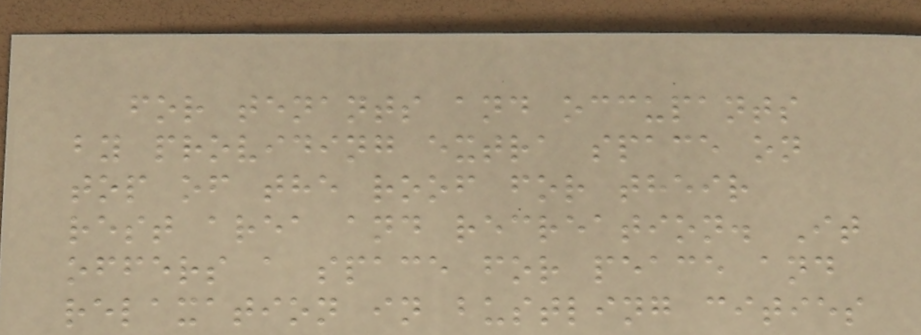for tenants and occupants
by providing extra space on
top of the roof for their
rest area and recreation. It
offers a space for peace and
relaxation in bustling cities
